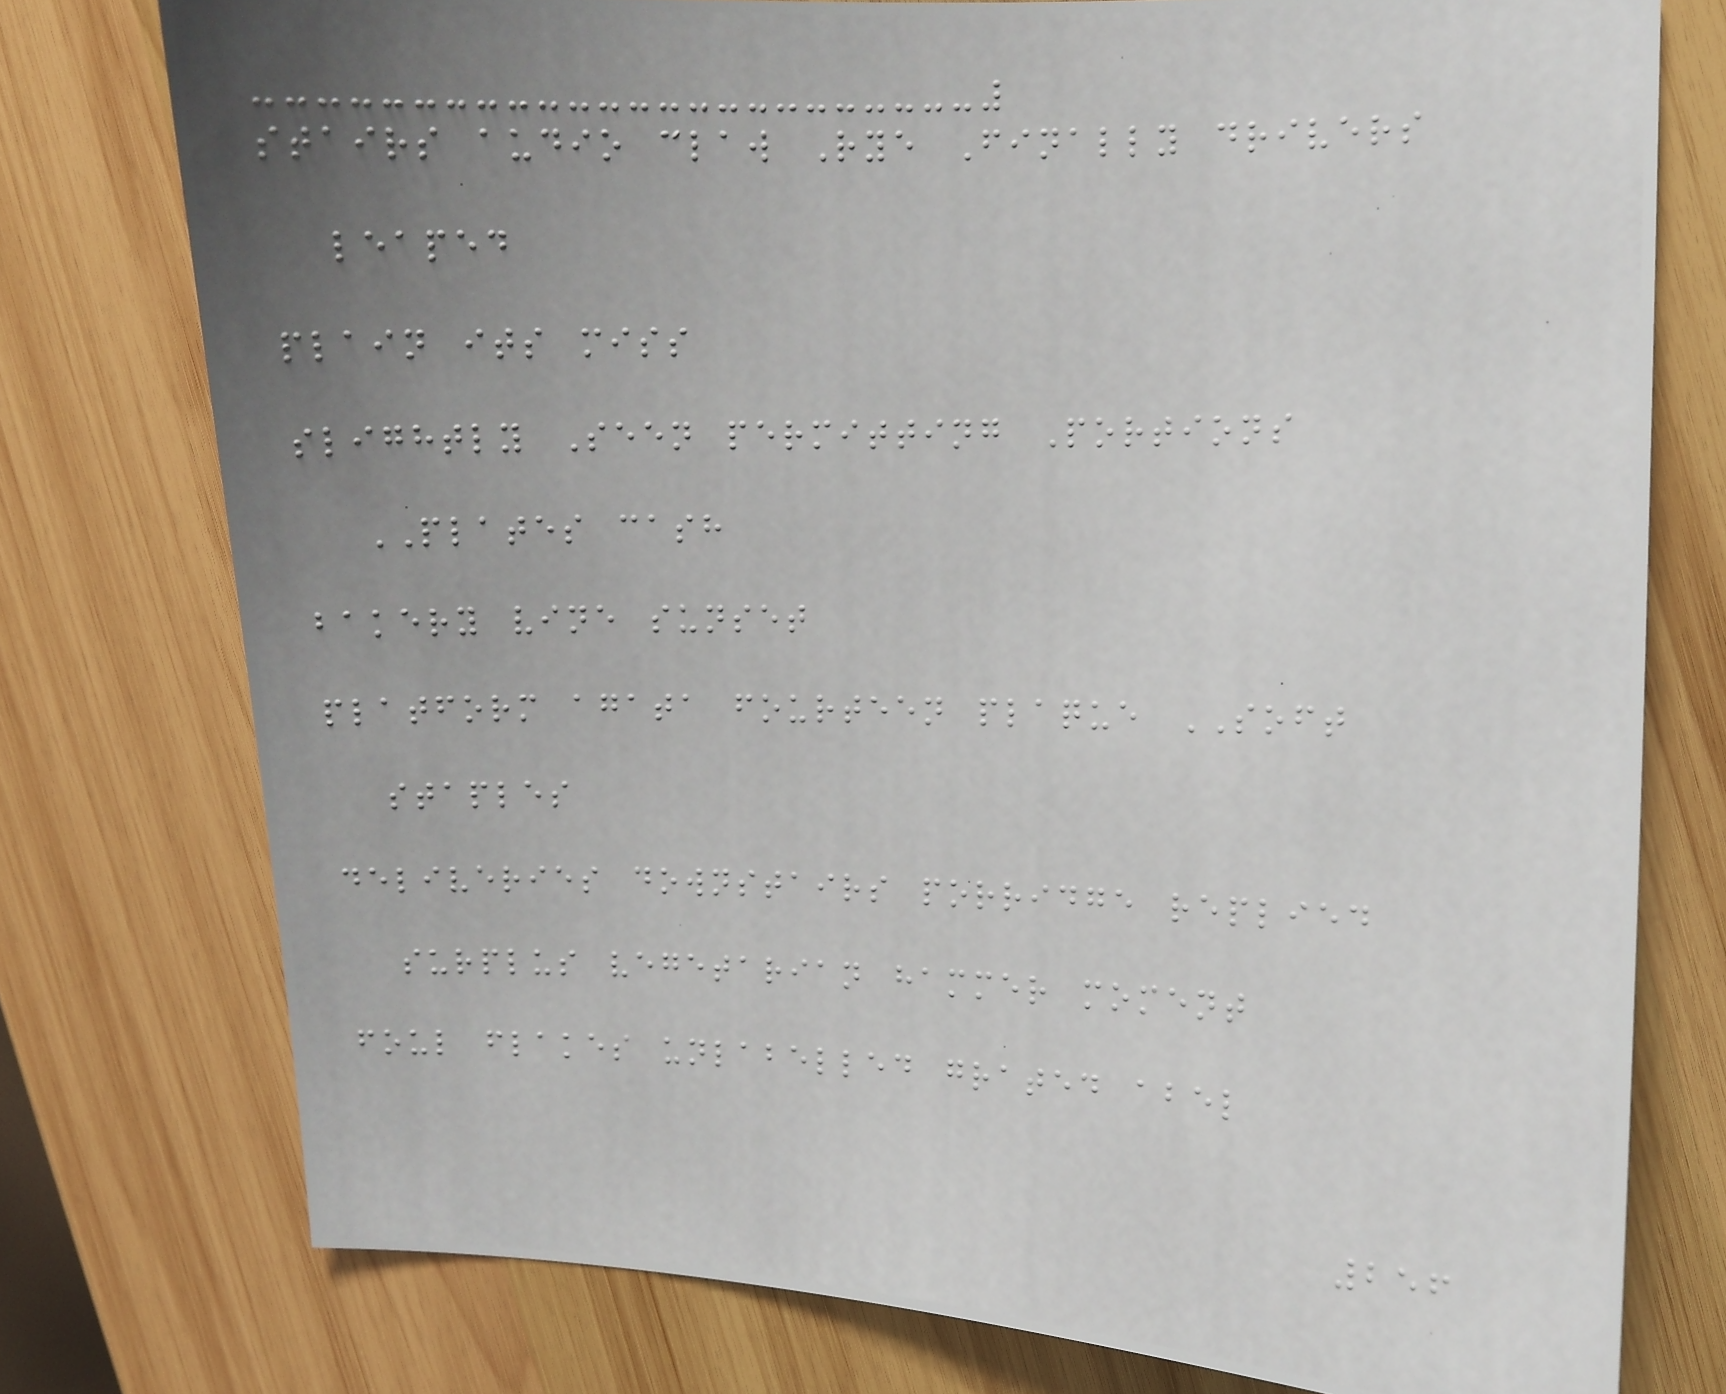stairs audio claw Rye Finally drivers
leaped
plain its miss
slightly Seen permitting Portions
PLATES cash
bakery vine sunset
platform agata fourteen plaque SOFT
staples
deliveries downstairs porridge replied
surplus vegetarian hammer moment
foul flakes unlabelled grated abel
256
